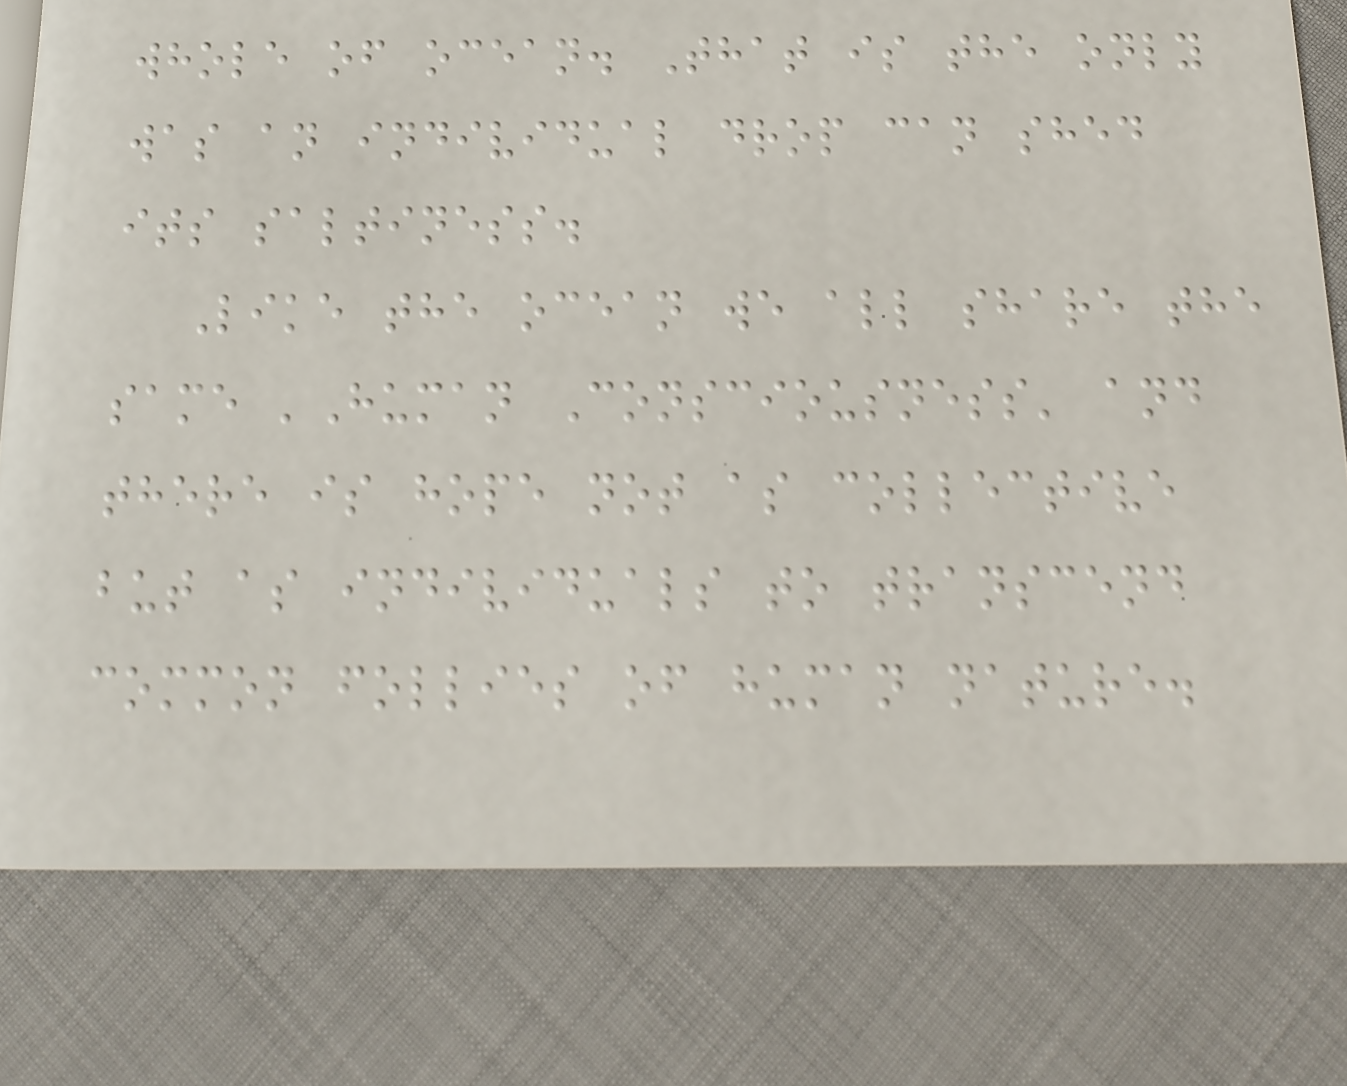whole of ocean. That is the only
was an individual drop can shed
its saltiness.
Like the ocean we all share the
same 'Human Consciousness' and
there is hope not as collective
but as individuals to transcend
common follies of human nature.
